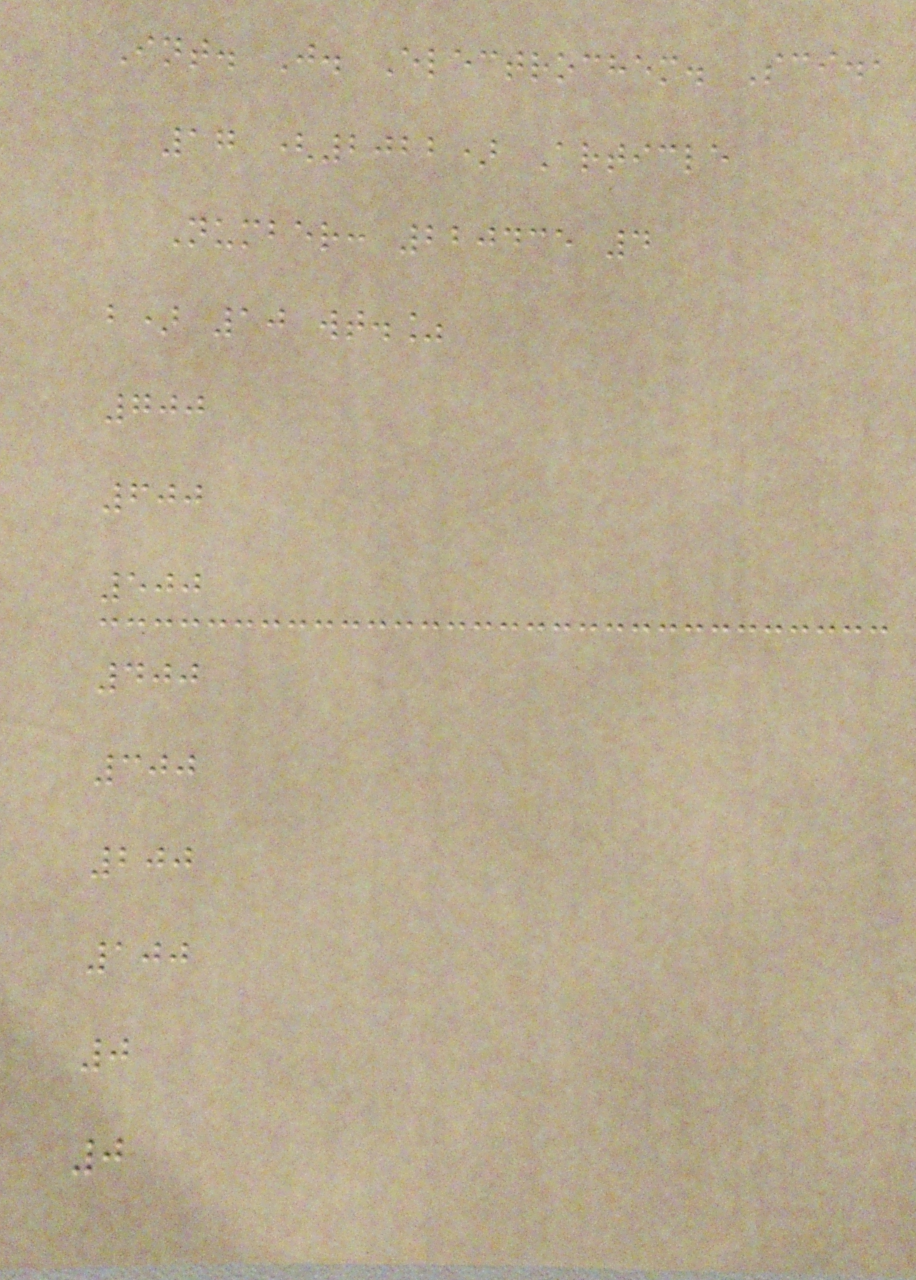Int. J. Electrochem. Sci.,
17 (2022) Article
Number: 220435 4
b) 10 wt.%
700
600
500
400
300
200
100
0
0
